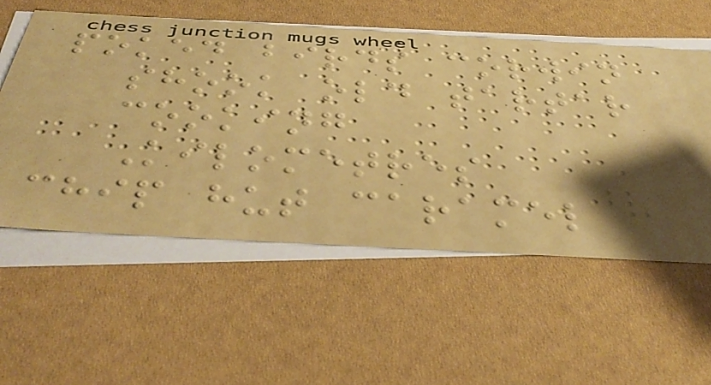poked birds corwin
shook old tartar
cooking
Kilometres
chip hut caramel
